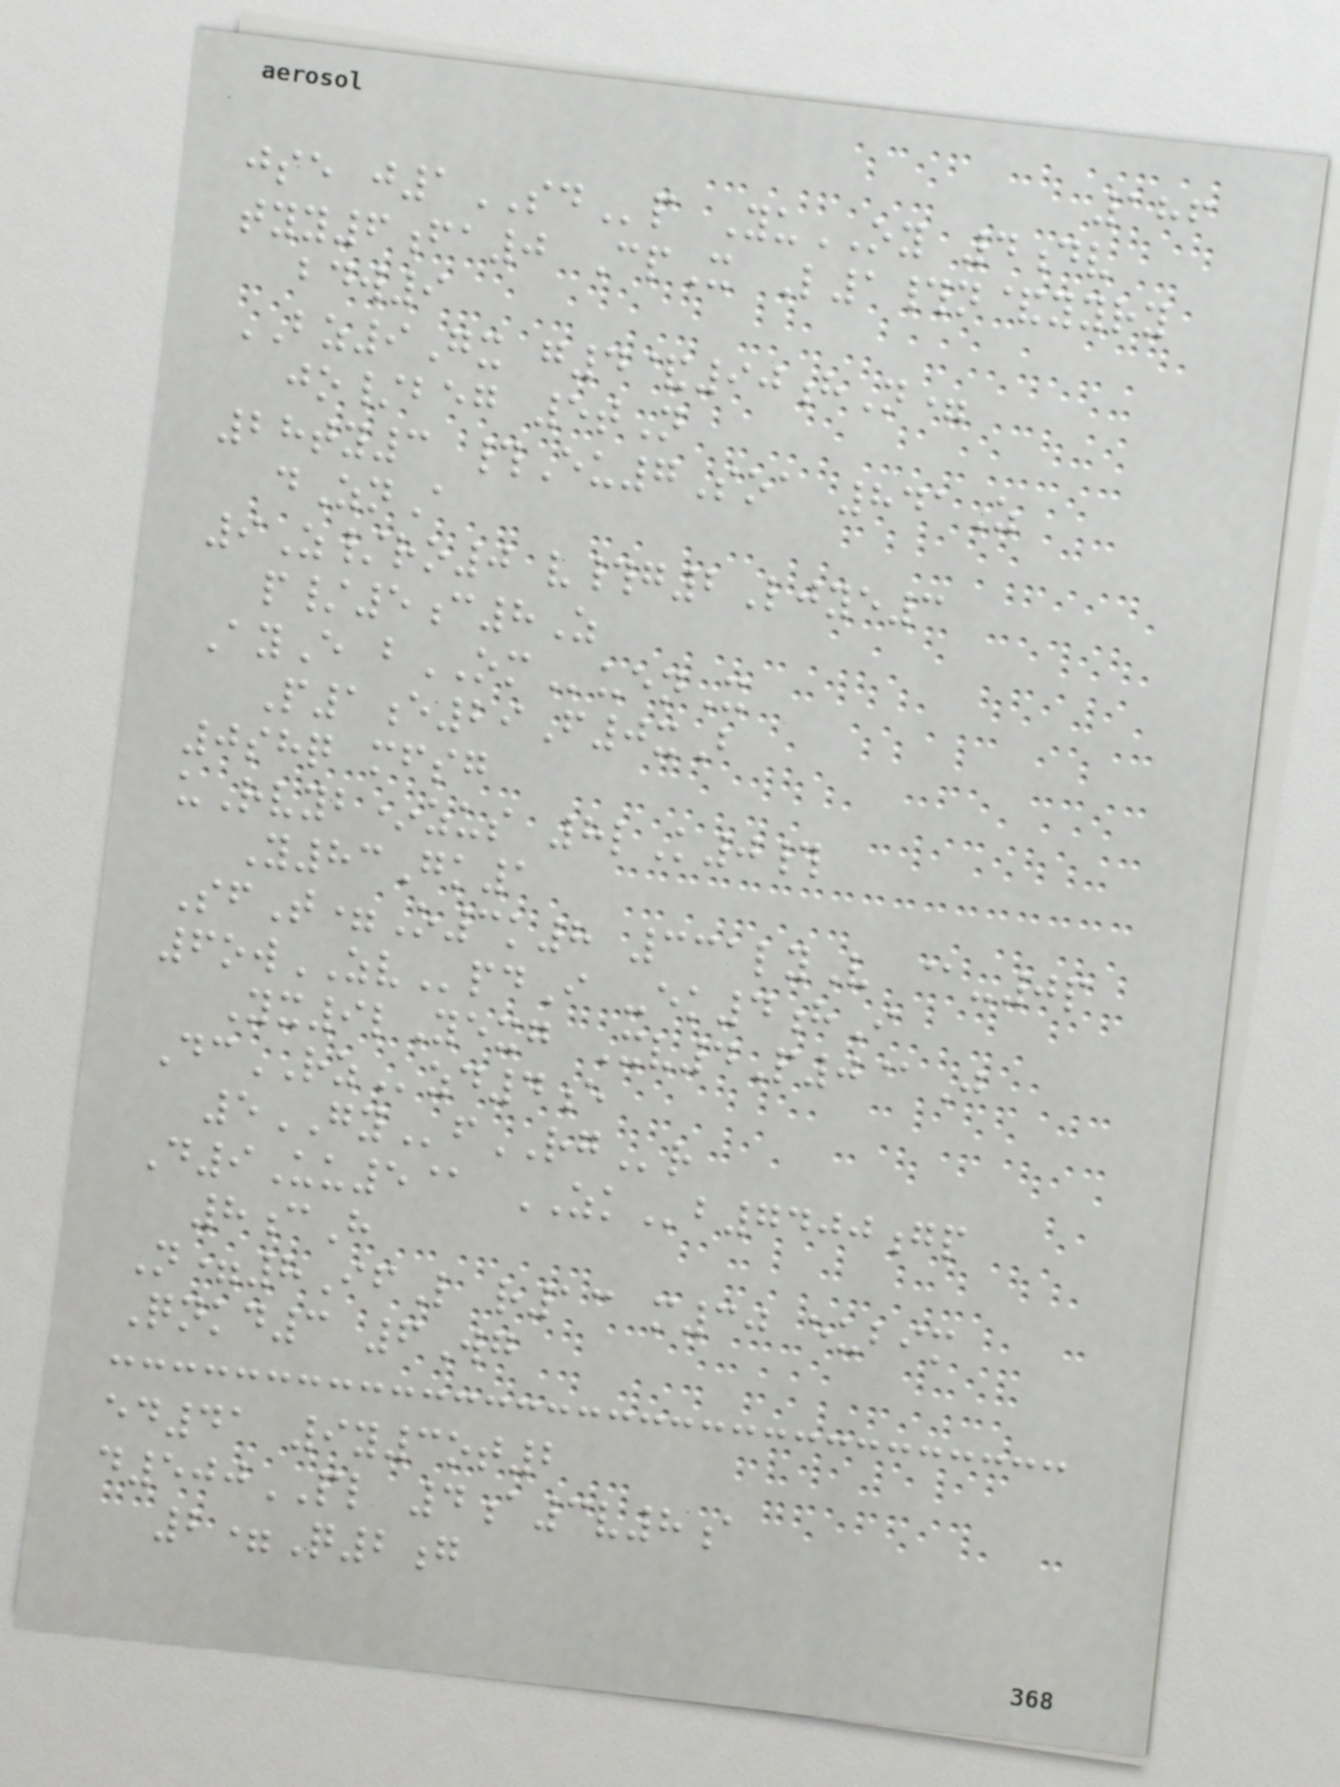186
jse j1SDp YuOY 4dv
tyy6fa0 CpX L1#n&yyry
bdw9
BZ9Gx g4&90hN=
jo/beg 5tN
28ty3 #Eu7Soa 841Z
dZnA
9Z/ro0 v#g2Ljye3
p/5c8Z
AyE bOMuenX
P1e29F0xB
0shq mfsg
uRvyb*zus 8lK0#
Y83Gk1
SfT=O3k8 331lyV @-0p
6owZVpdI -ek4hI
Yx9lYexg Xv4P0@J
DcRZzd4e
5GYfRGr
D9Uu5@ ZKb7400gp
8cH
N=8IfL r13 m30 eubim
Qnkd3 6Wg
ed41 9y3ot2
d500PL 4a3v8a
2=Q2g
